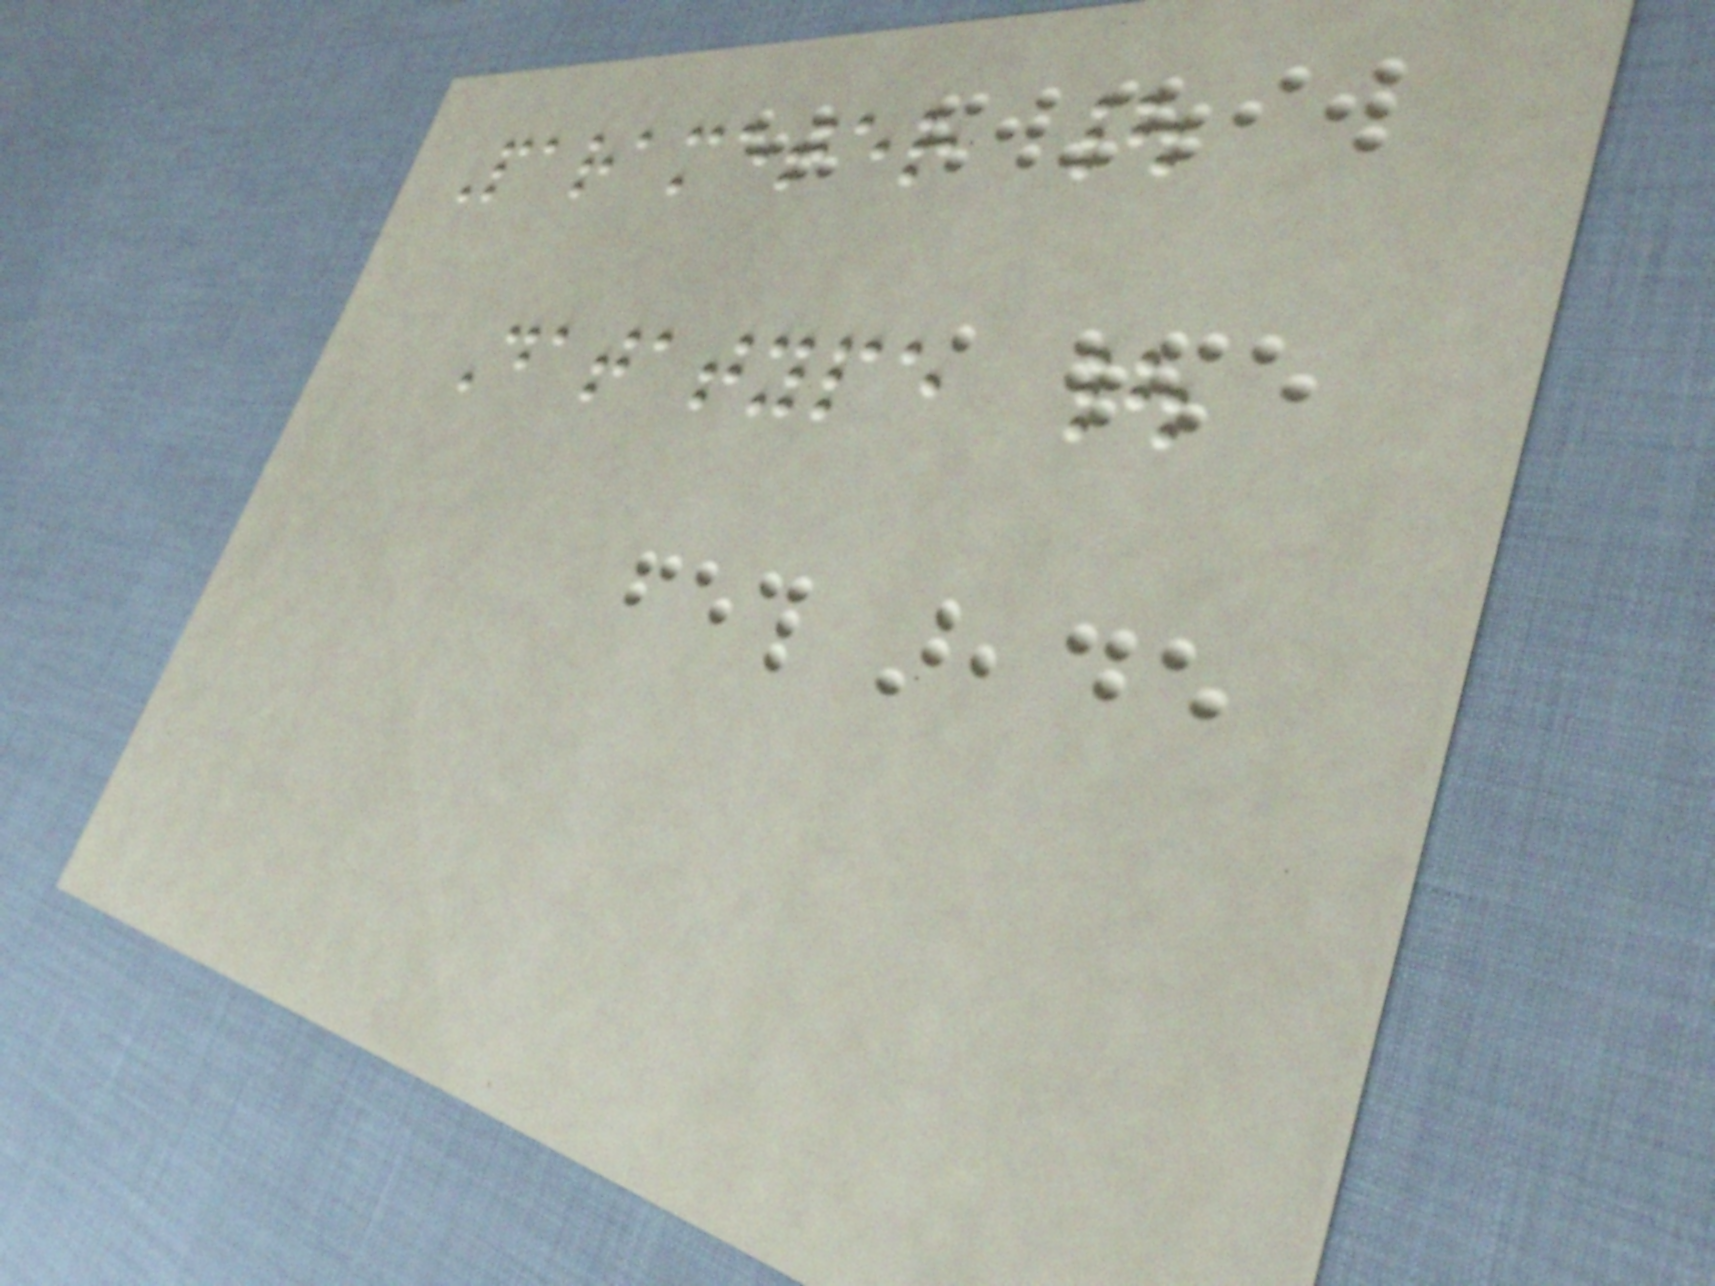Parameter |
Datatype |
